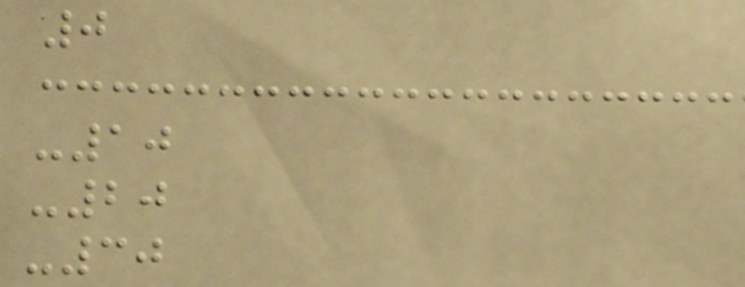0
-10
-20
-30
